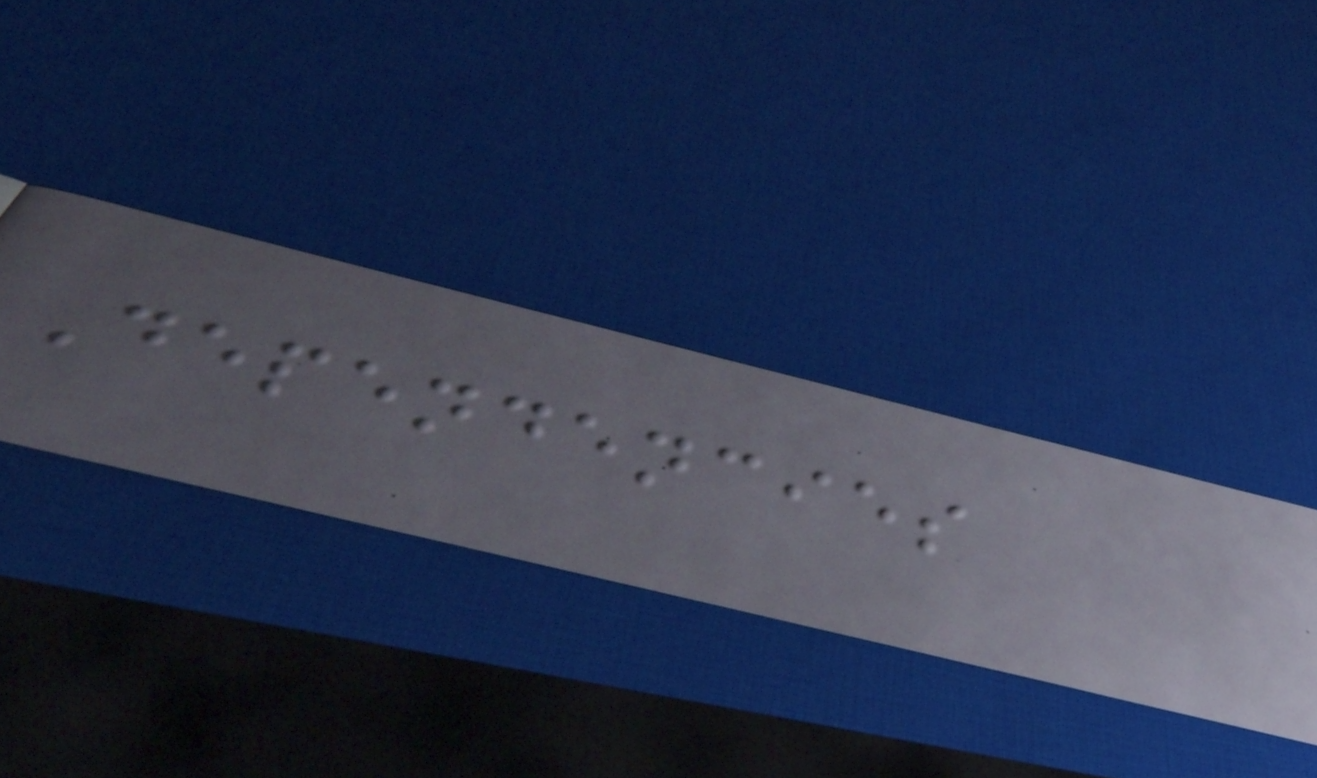Dependencies
